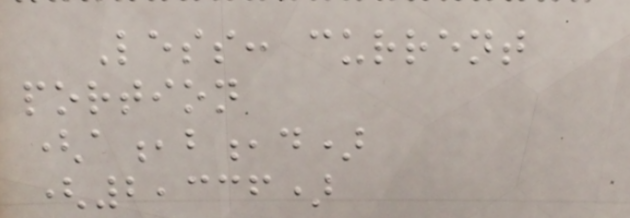Less: current
portion
(a,b,d)
(2,336)
